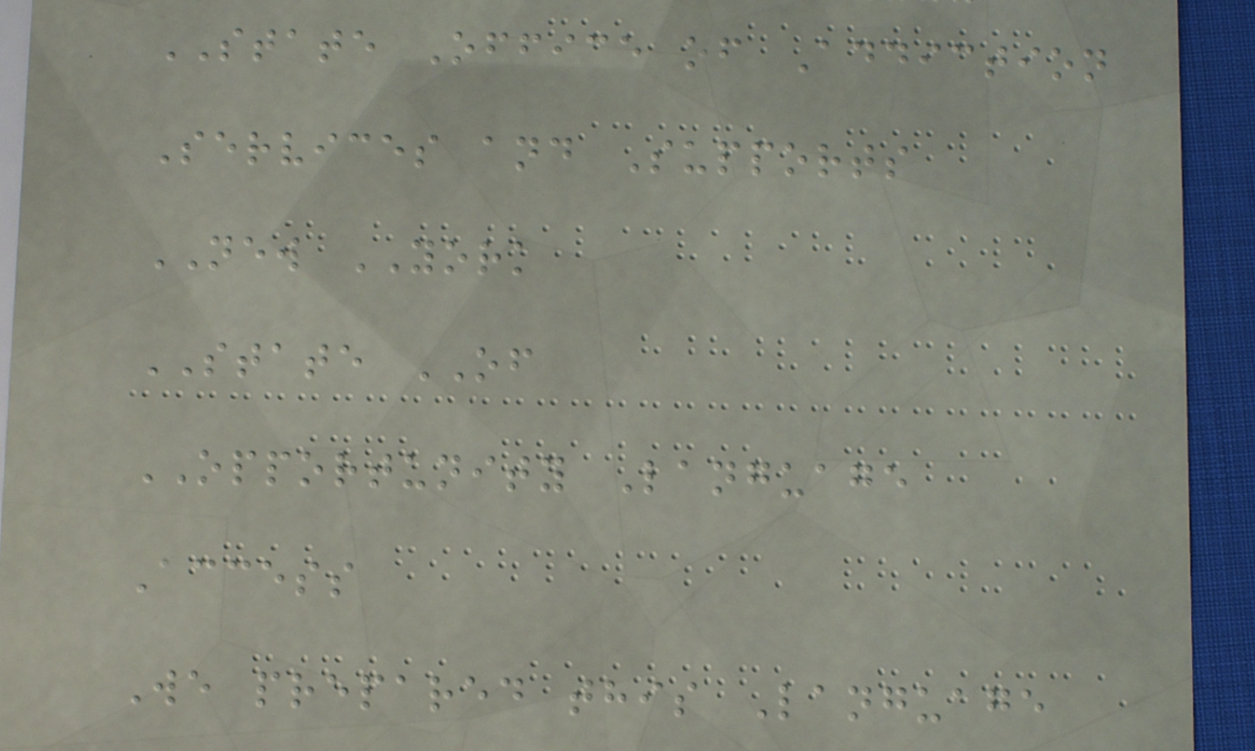STATE Office of Addiction
Services and Supports
NEW YORK
STATE OF
OPPORTUNITY Language
Access
We prepared this Language
